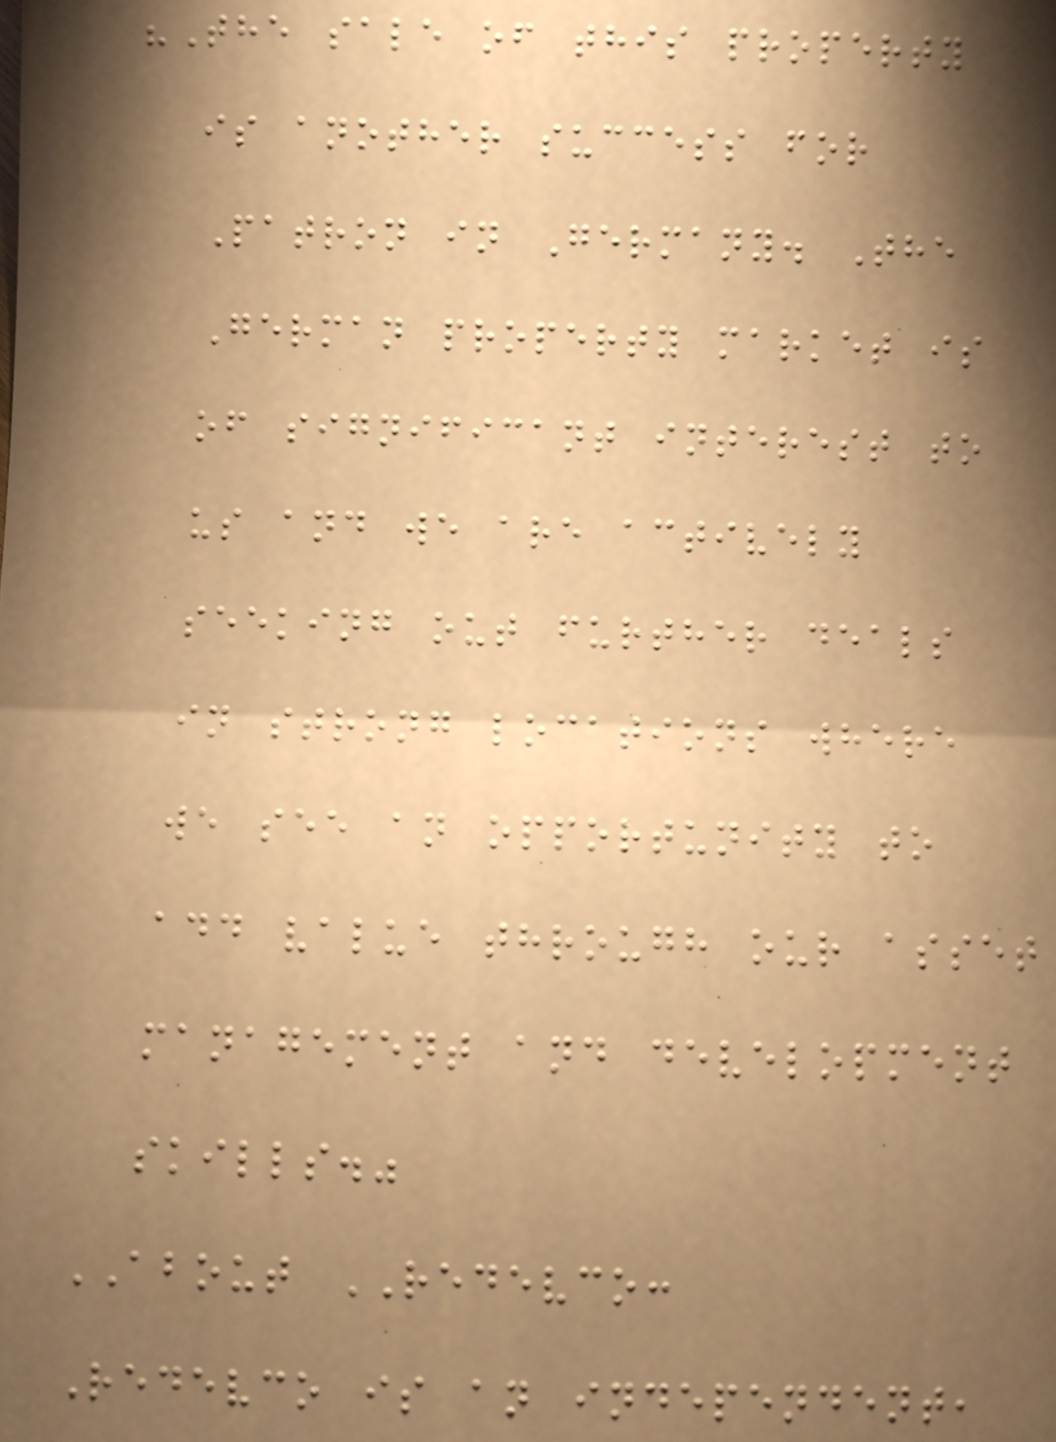"The sale of this property
is another success for
Patron in Germany. The
German property market is
of significant interest to
us and we are actively
seeking out further deals
in strong locations where
we see an opportunity to
add value through our asset
management and development
skills."
ABOUT REDEVCO:
Redevco is an independent,
